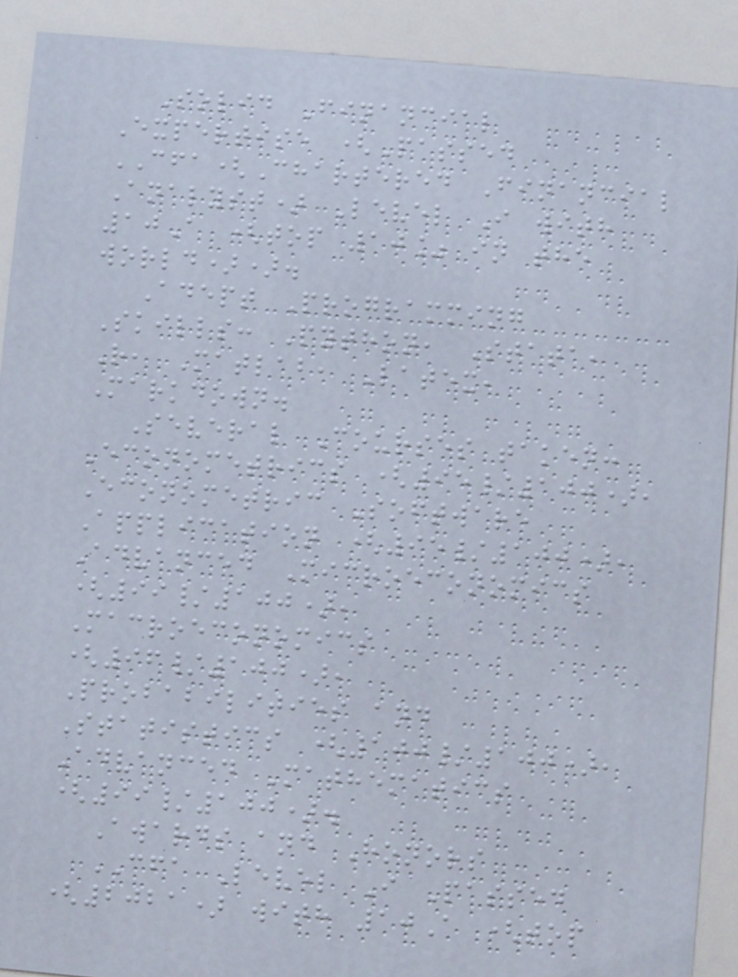Solid Financial
Expertise (Passed
CFA(Chartered Financial
Analyst) Level I with
10A (top 10% in the
world)).
Adept Programming
Skills: Python, Stata,
R, Matlab, Latex,
Markdown.
Several Courses taken:
Econometrics (95/100),
Econometric Software
Application (95/100),
Advanced Microeconomics
(99/100),
Macroeconomics
(96/100),
Probabilities and
Statistics (100/100),
Advanced Mathematics
(99/100).
Awards and Honors
CFA Level I Passed
(2021) with 10A (top
